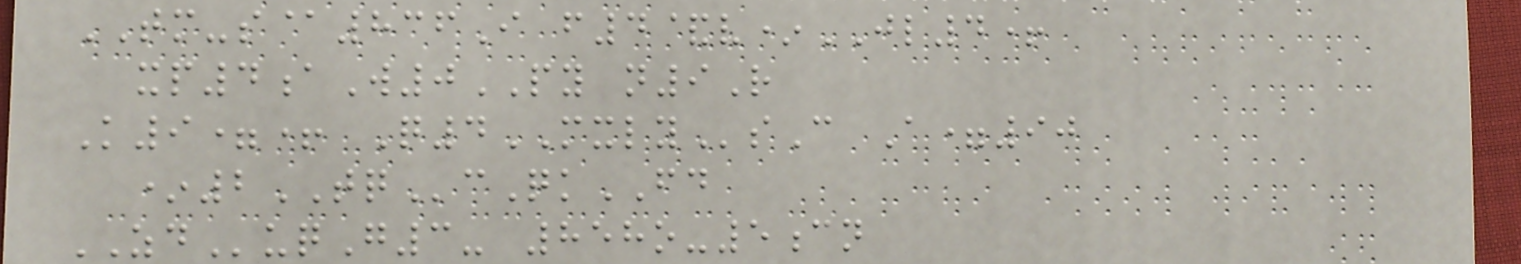TM-s@836I f4&v*JL4+
xp4aW0PY n9R
K9=+ Q4MXLYsC A=90
*2TQcQkFD
ZDuqG3- 858o-5cn
